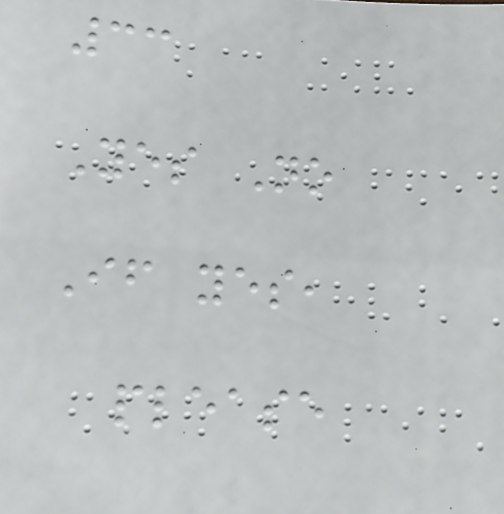33
Yes No
If yes,
please
